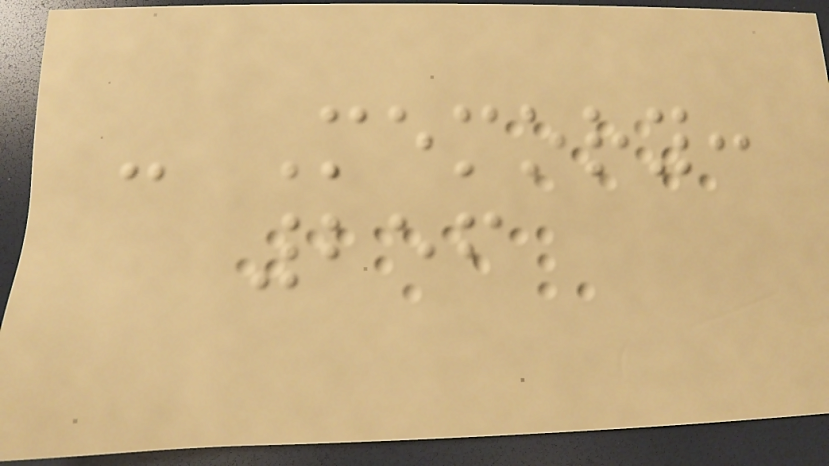- Memory:
256
